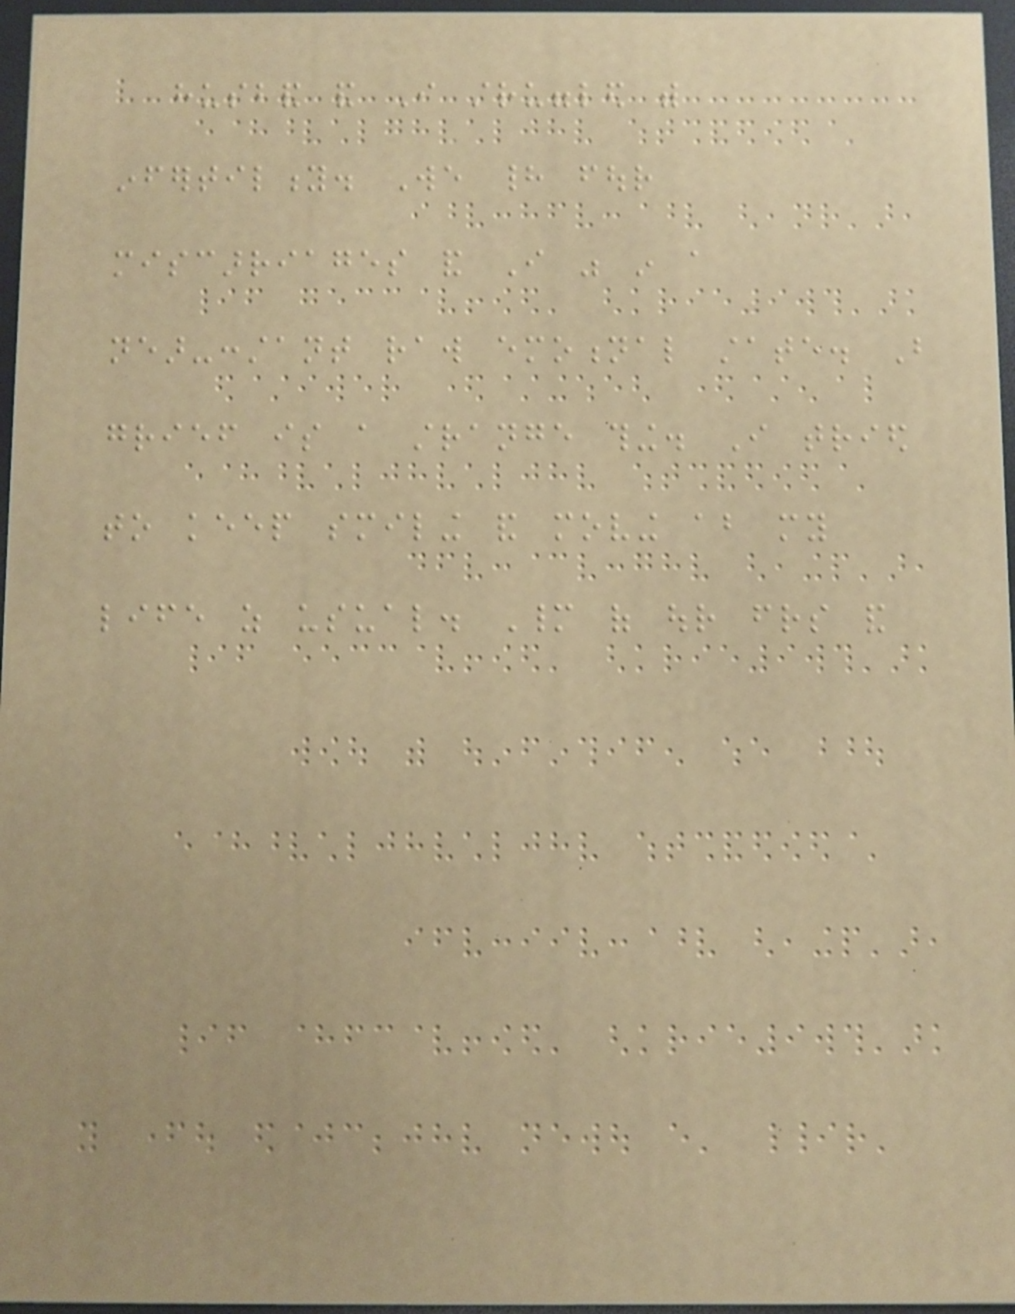husband and I struggled with
infertility. We had four
miscarriages and I was in a
near-constant raw emotional state. But
grief is a strange thing. I tried
to keep smiling and moving about my
life as usual. Many of our friends and
